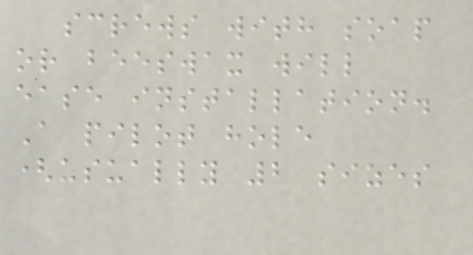screws with soap
or beeswax will
ease installation.
A pilot hole
(usually 2 sizes
